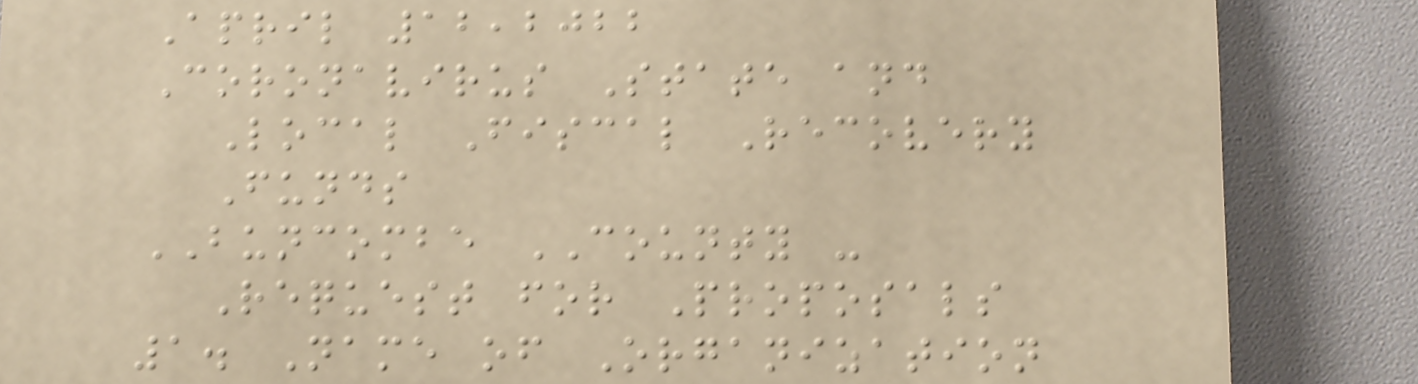April 12,2022
Coronavirus State and
Local Fiscal Recovery
Funds
BUNCOMBE COUNTY -
Request for Proposals
1. Name of Organization
